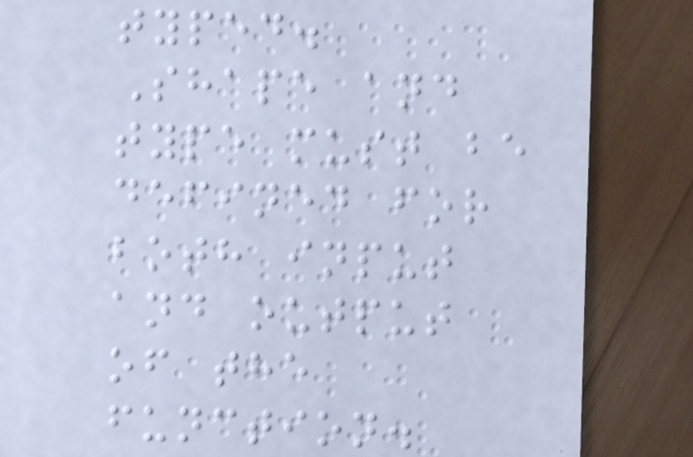typed.
Shape and
type must be
defined for
both input
and output
of the
function.
